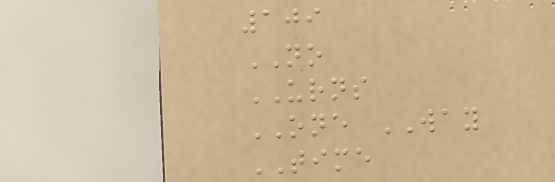109
NO
URNS
ONE WAY
TIME
